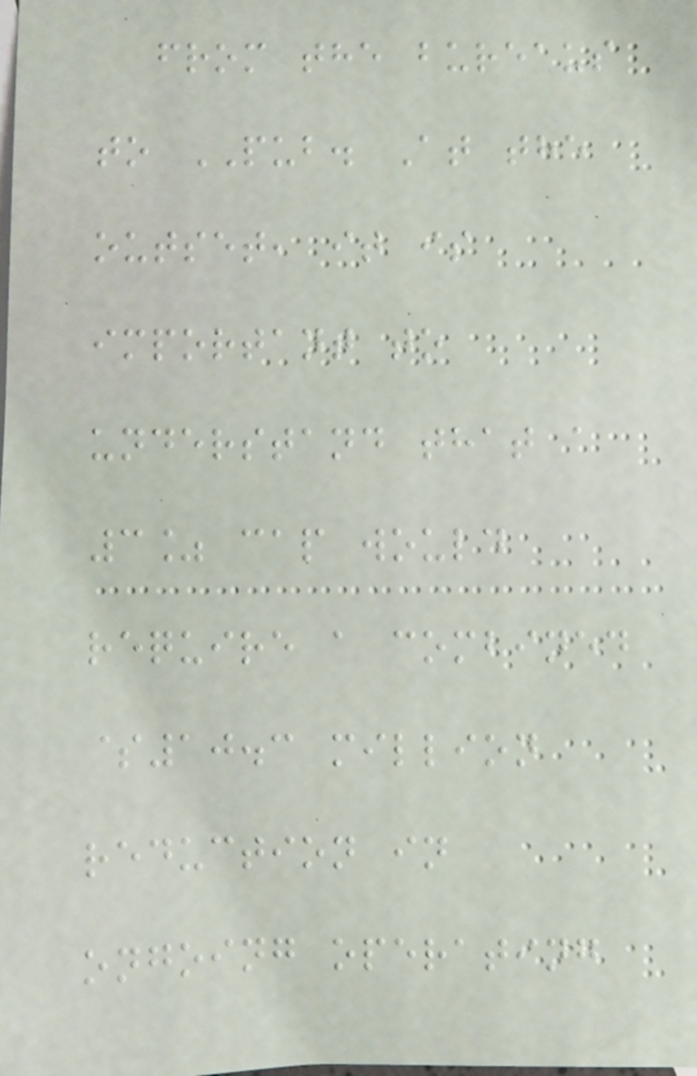from the bureaus
to PUB. At the
outset, it is
important to
understand that a
3% cap would
require a combined
$10.3 million
reduction in
ongoing operating
